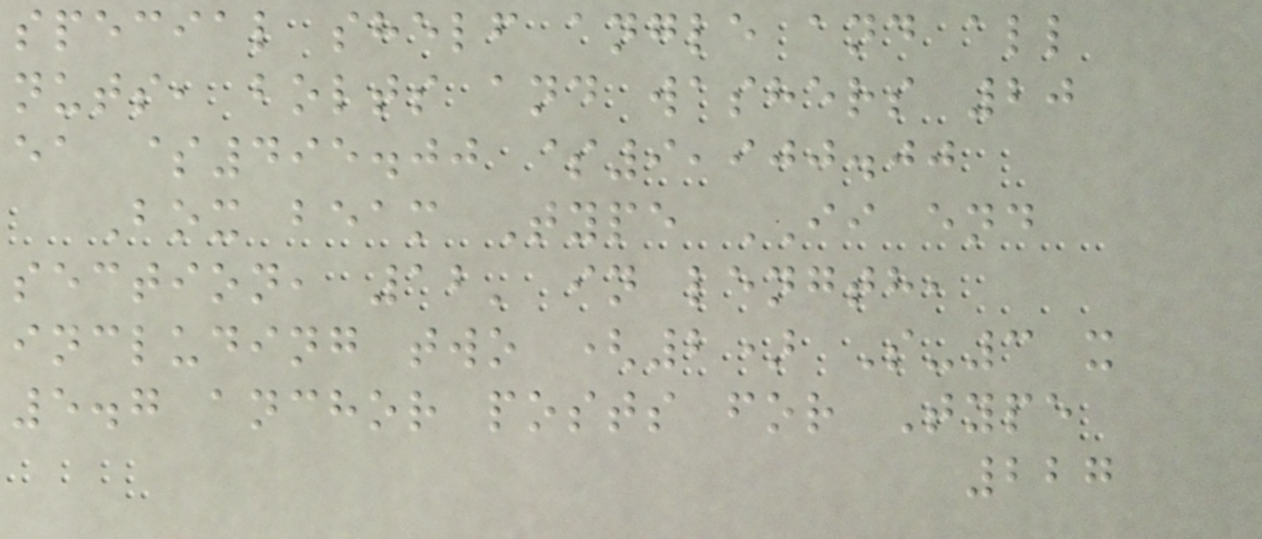special shelf angle and all
nuts, bolts and washers 20
ea $495.00 $9,900.00
Box beam Type II end
section, 12' in length,
including two (2) S-3 x
5.7 anchor posts for Type
227
